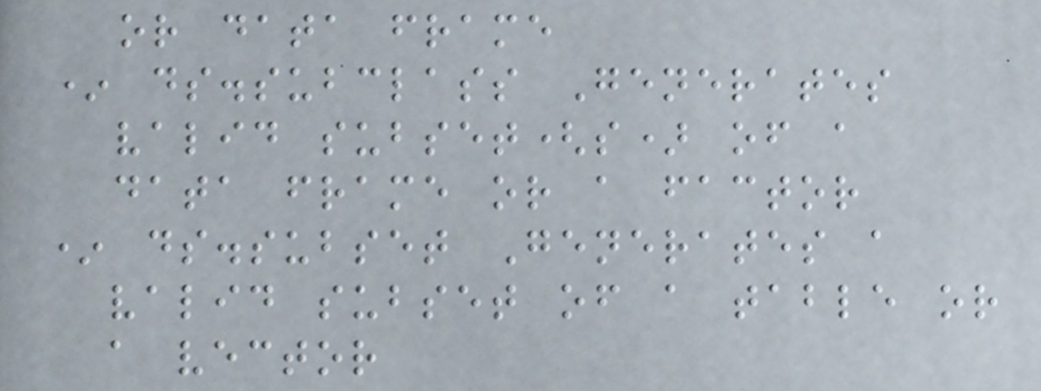or data frame
* ds.subclass Generates
valid subset(s) of a
data frame or a factor
* ds.subset Generates a
valid subset of a table or
a vector
